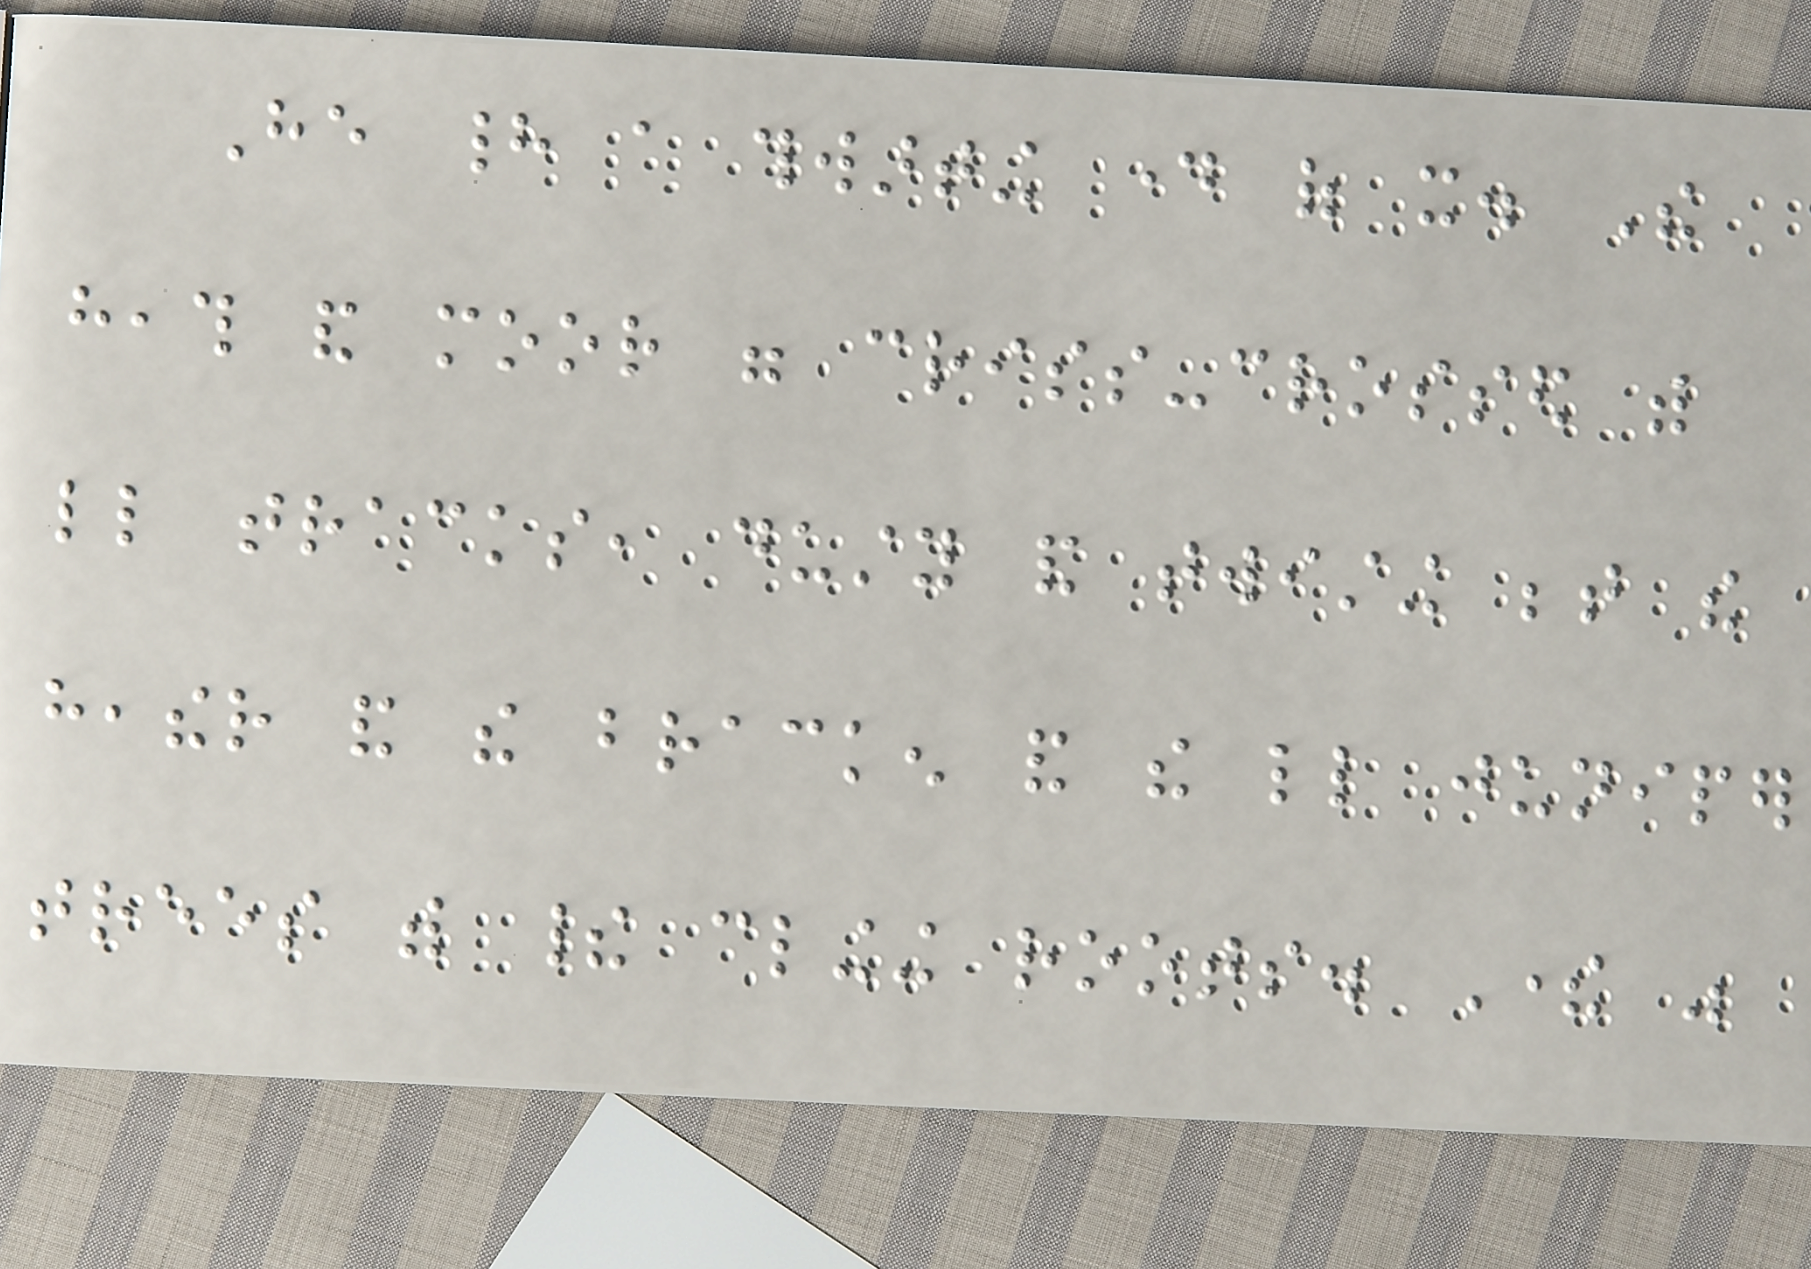He had a thwarting day of it. The
heath and moor were criss-crossed with
little tracks, dusty and twisting between the
heather and the bracken and the little juniper
trees with their clinging roots. There was
